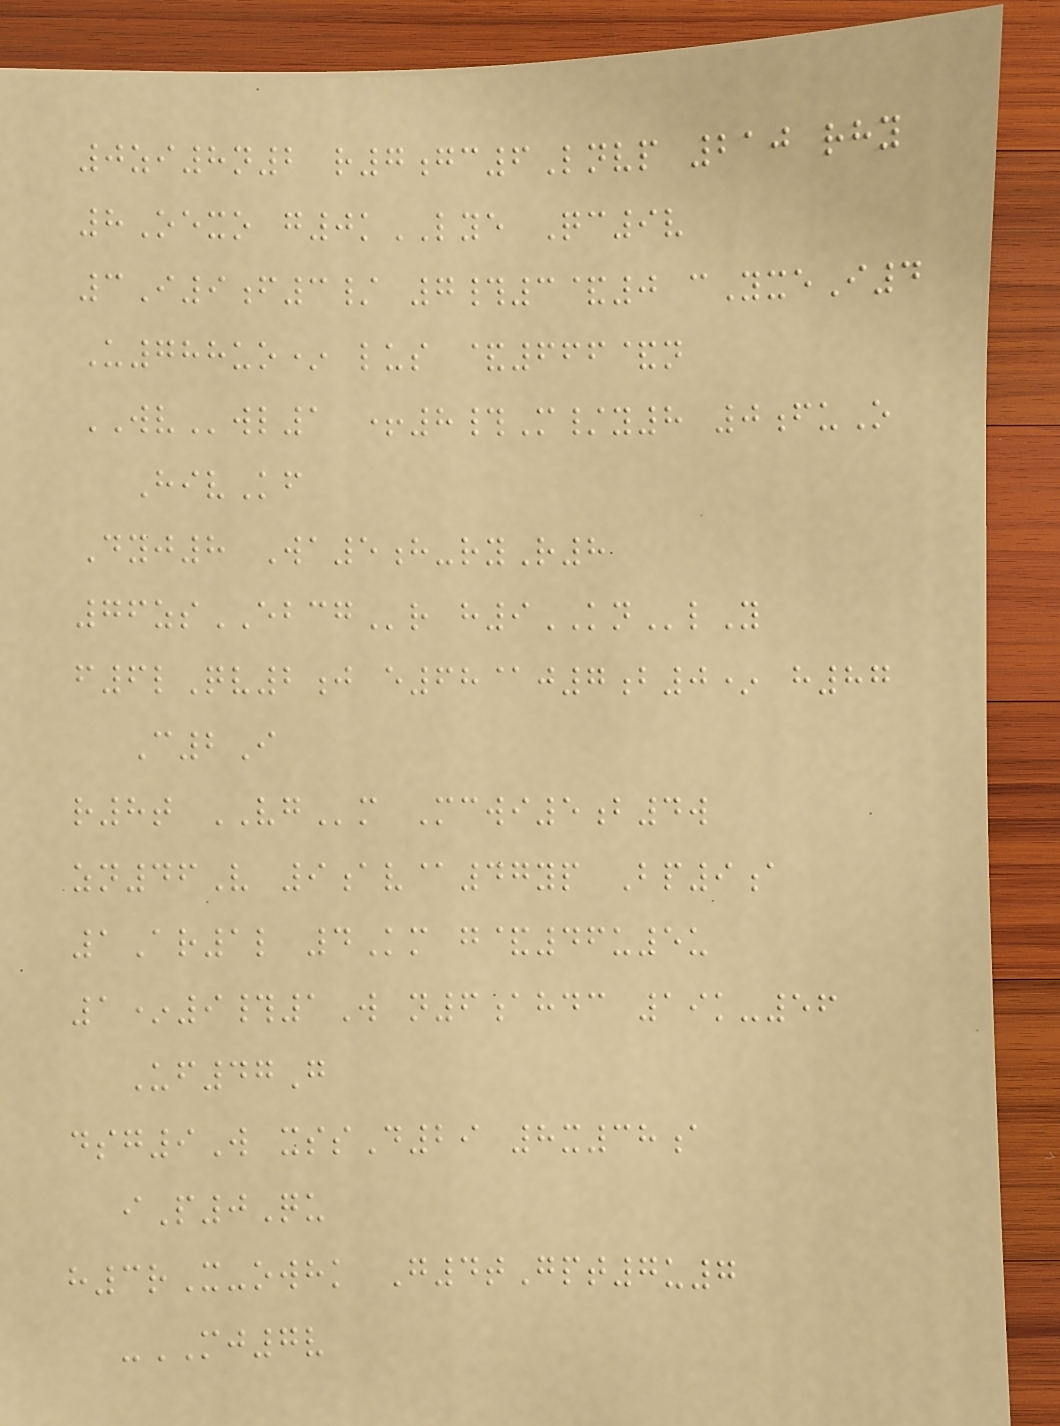0zi8n2 r7gc6Lnvp 210 rhy
8Oexo g0kLYE Qc9v
3I9f3/ 7#3&0 cYxeI4
U788uo* lus &666&n
WVwl1 +8#M/y8 0fuO
HivKf
Dyj8 Wa5h-ryR8
76zsEBCGr h9KNlY
f6lQv2j e68@j7b0* h87
C2I
r8t VGm Mcwi5b4w
zn46V 9av@47yp Bp9a
1Ar1l 4Km g&46u5u
1*9#1W n6ahdc 19k-56
Uf47G
dsg9W xssD29 8x38a
iP0Qu
h3rX-owhk G4tGpt7u7
-MJ7v
